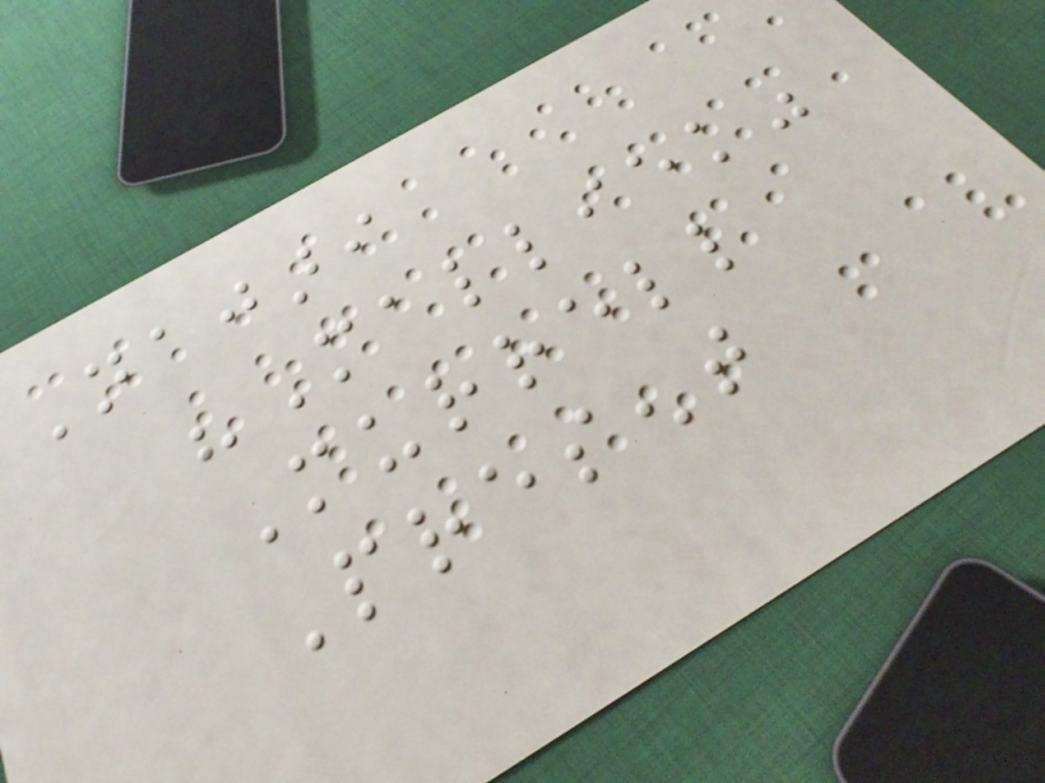Najari
"Malliek"
Murrell
Present
